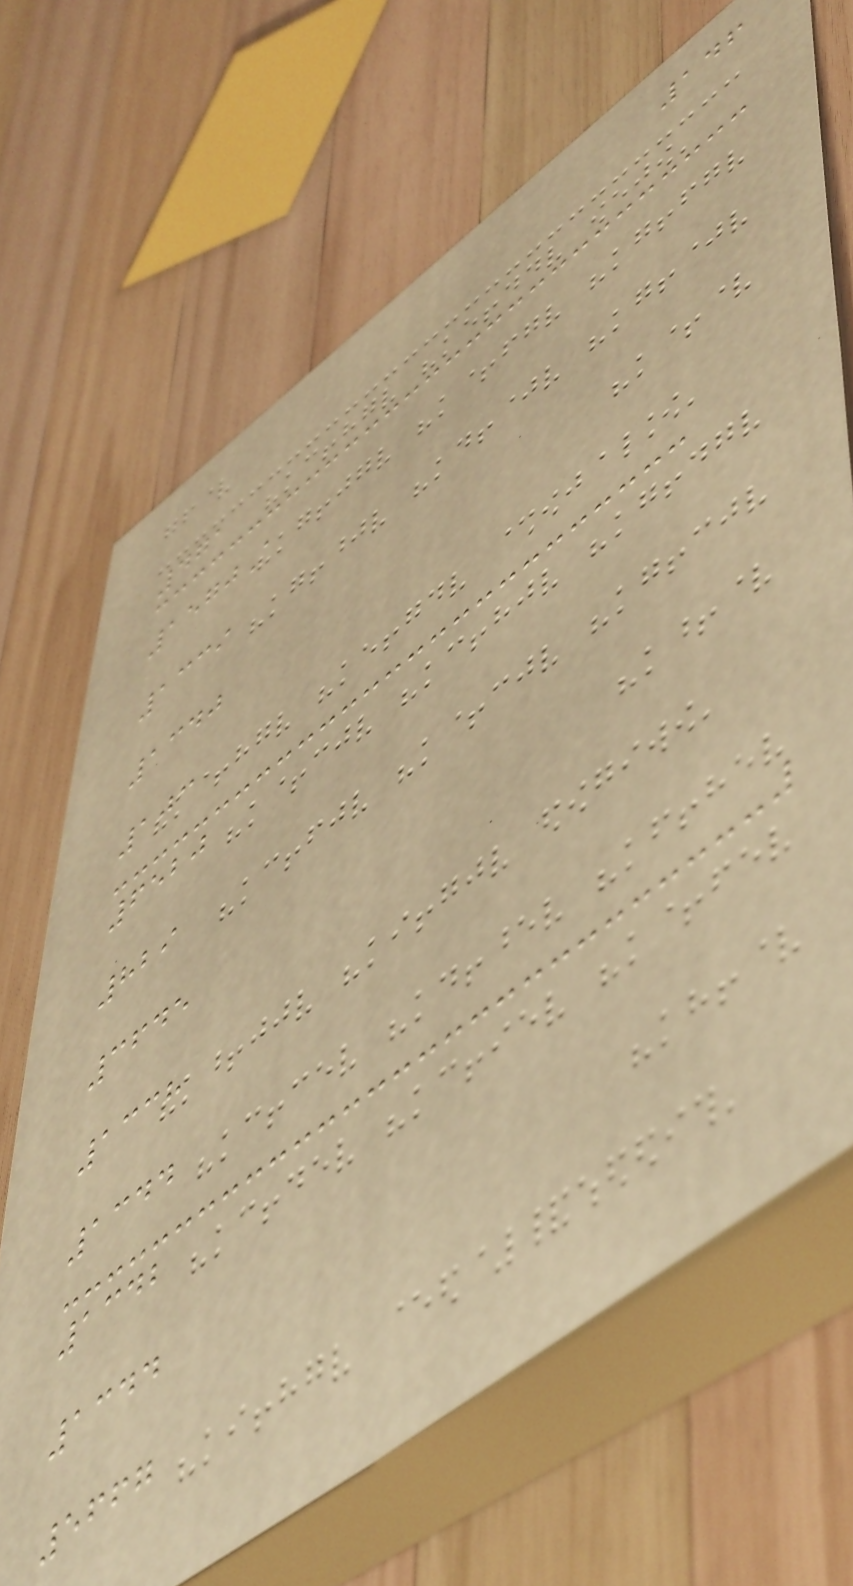146
471
1570A
1339
1340
103
6520
829
3645
1338
1344
1342
1344
5667
